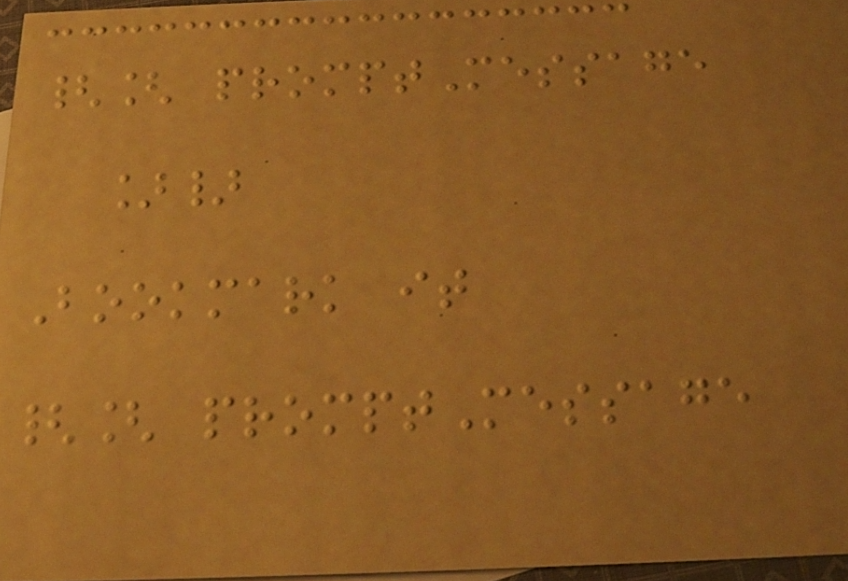{[ promptMessage
]}
Bookmark it
{[ promptMessage
